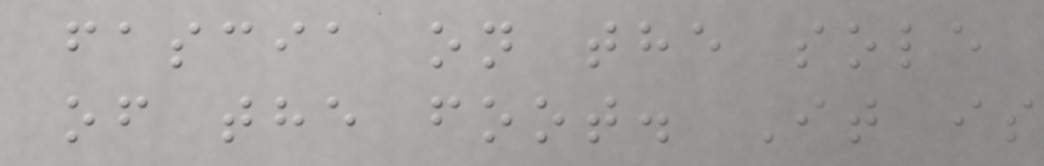fascia on the sole
of the foot. It is
